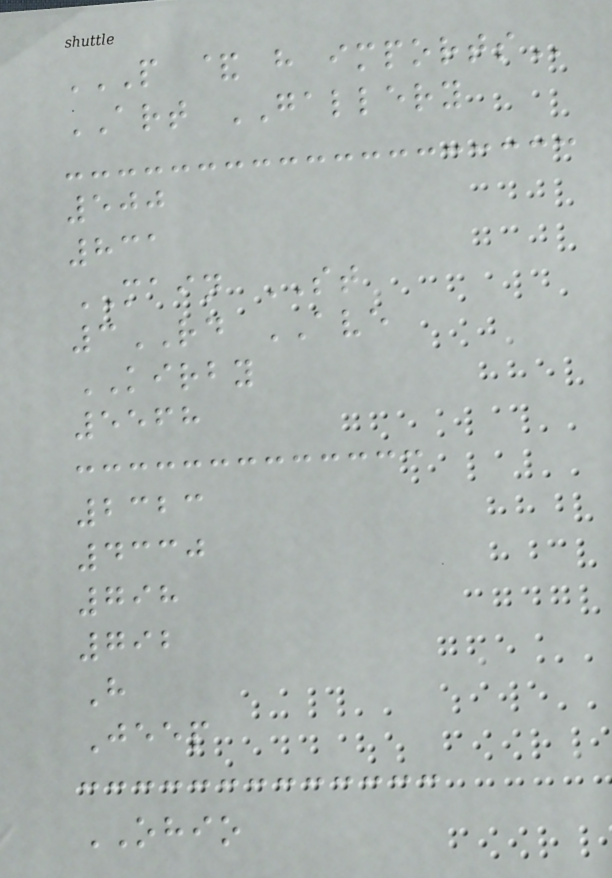P & H IMPORTS
ART GALLERY
500
831
MAIN ST
3RD AVE
KIRBY
5568
2323
4330
798
792
H
Jeep
OHIO
